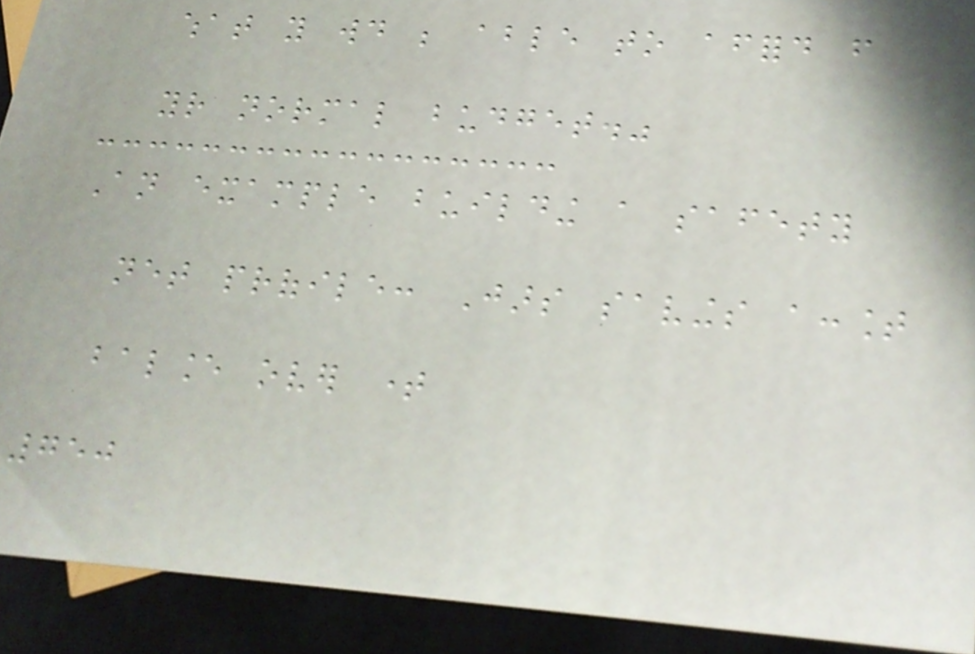what you would be able to afford from
your normal budget."
An example building a safety
net profile: Jars savings account
balance over time
750
